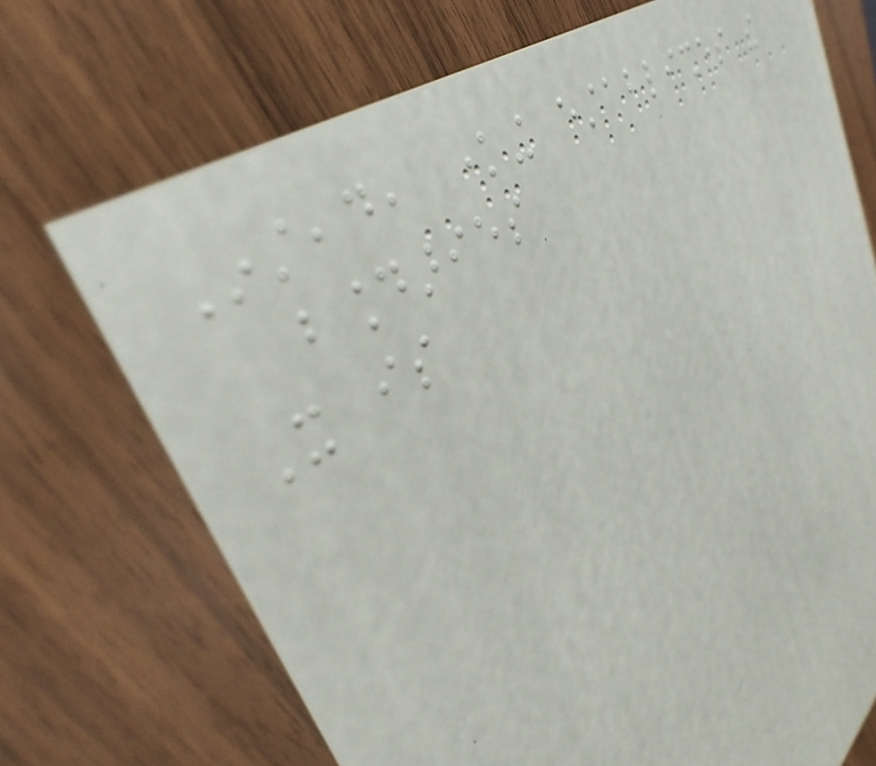Instead, knowing establishes the
boundaries
It is
